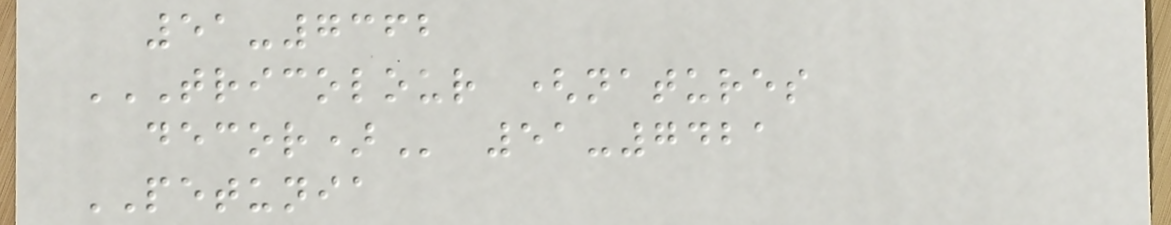51-7362
TRICOLOUR (NATURES
DECOR) 51-7421
PETUNIA
